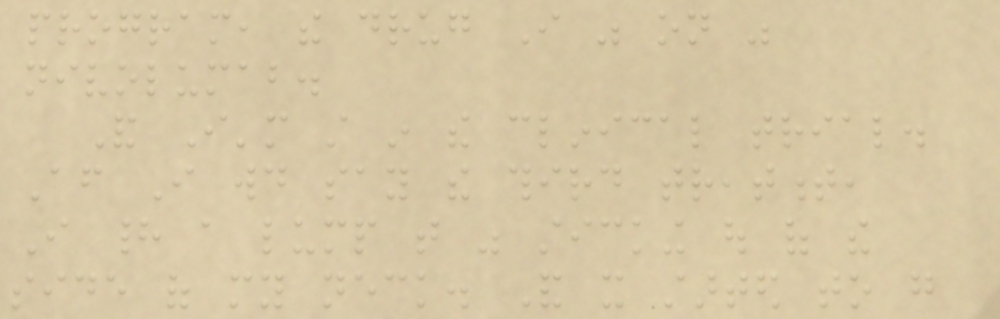program, the drug I was on was
nivolumab.
And I'm still in the clinical trial.
After I would say the third treatment,
I had a lump that was sticking out of the
side of my neck. And it started to go
